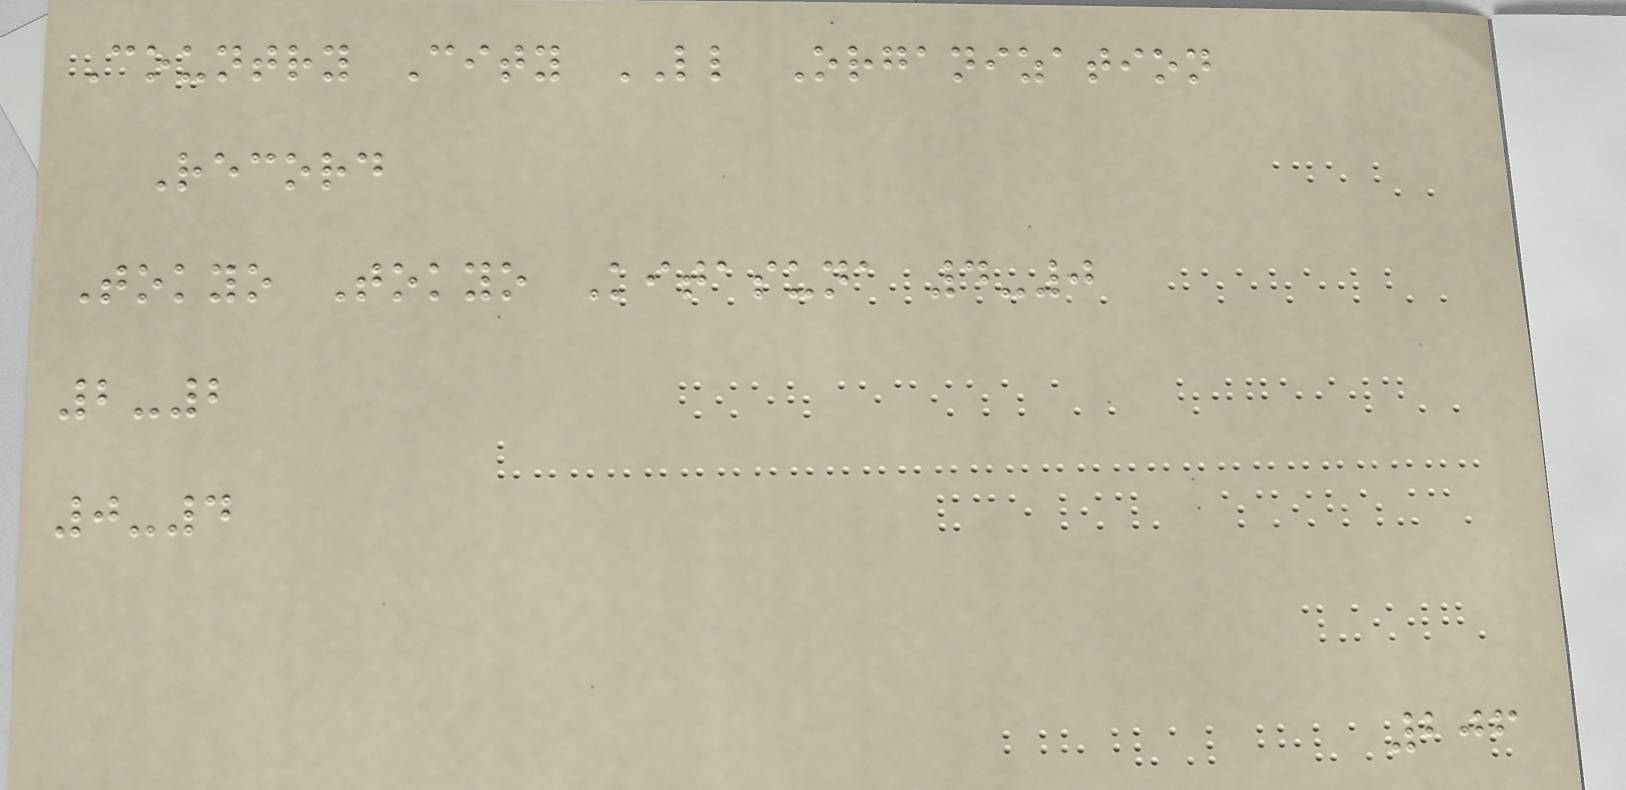Country City LL Organization
Record
Tokyo Tokyo Kitasuna 4-0
2-2
0-4
206
